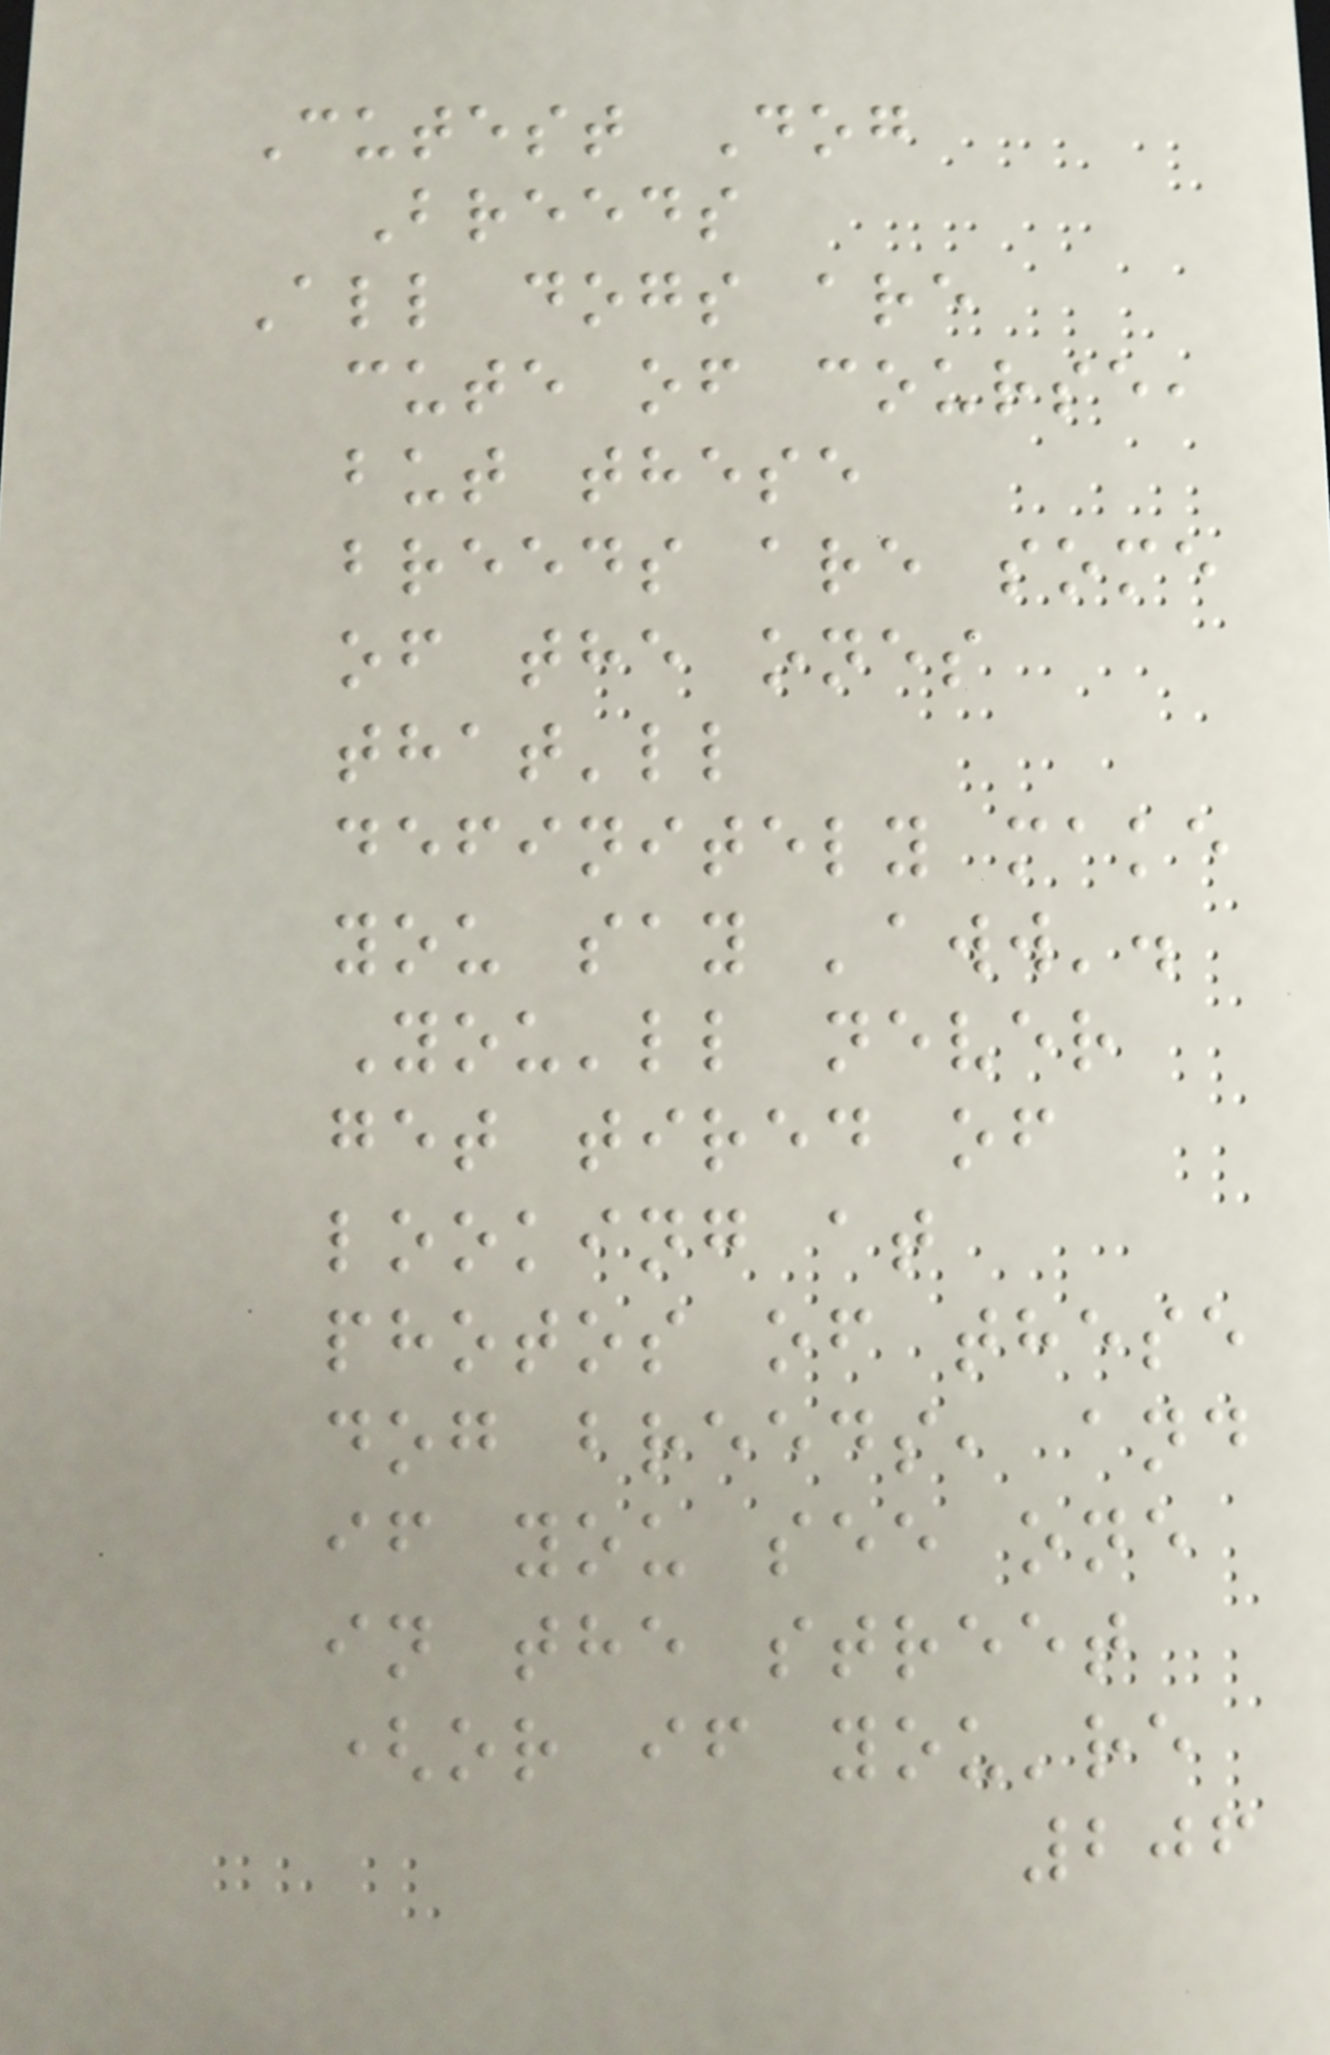Cutest Dog
Breeds
All dogs are
cute of course,
but these
breeds are some
of the ones
that'll
definitely make
you say 'aww'.
You'll never
get tired of
looking at
photos of these
dog breeds, and
if you see one
in the street
(or if you're
206
